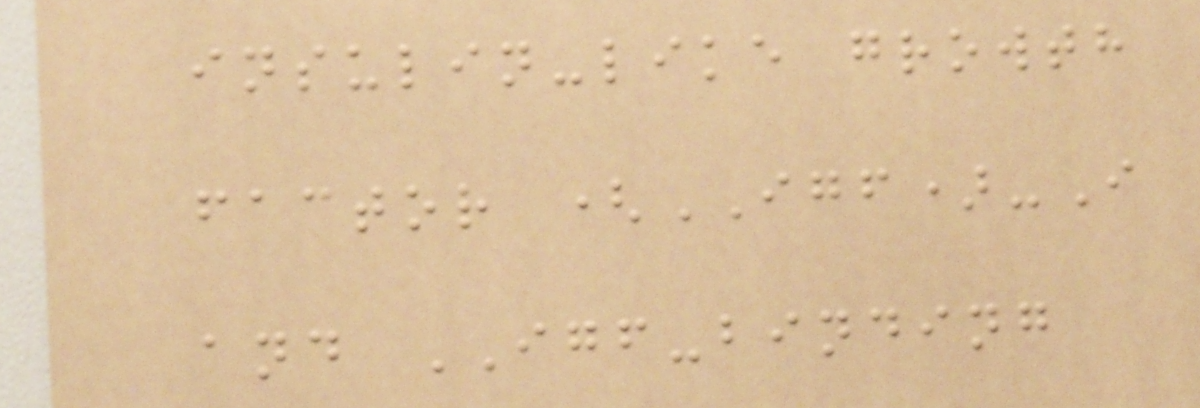insulin-like growth
factor (IGF)-I
and IGF-binding
